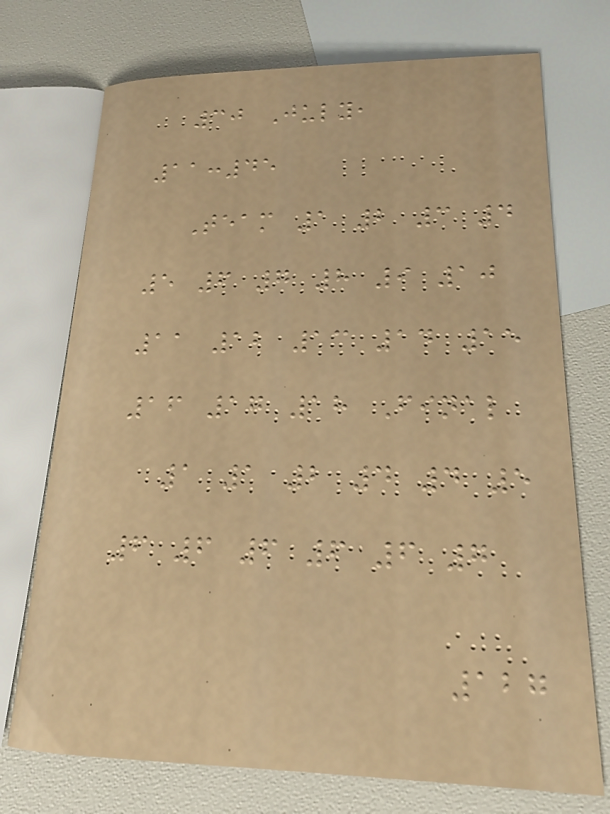30 July,
11:45
Team 1 2 3 4
5 6 7 8 9 10
11 12 13 14 15
16 17 18 Final
1 1 2 4 4 5
6 6 6 6 6 7
127
